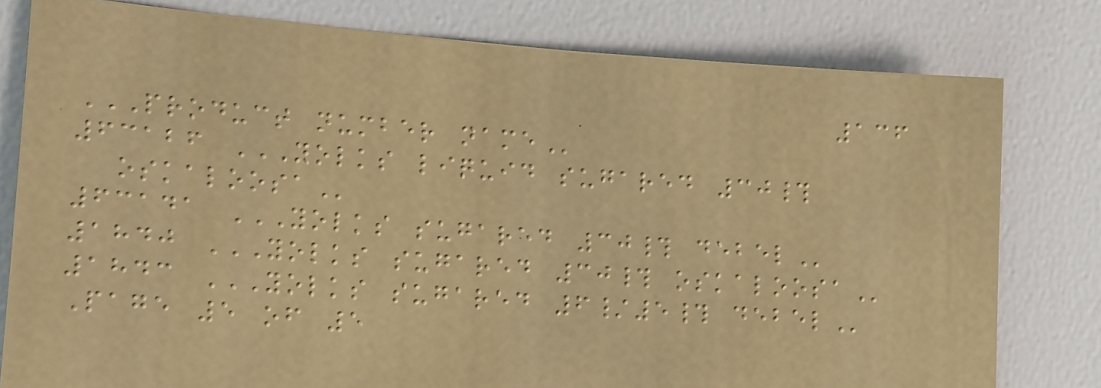136
PRODUCT NUMBER NAME
63126 YOLKS LIQUID SUGARED 30#
OSKALOOSA
63141 YOLKS SUGARED 30# DEBEL
1840 YOLKS SUGARED 30# OSKALOOSA
1843 YOLKS SUGARED 6/5# DEBEL
Page 5 of 5
